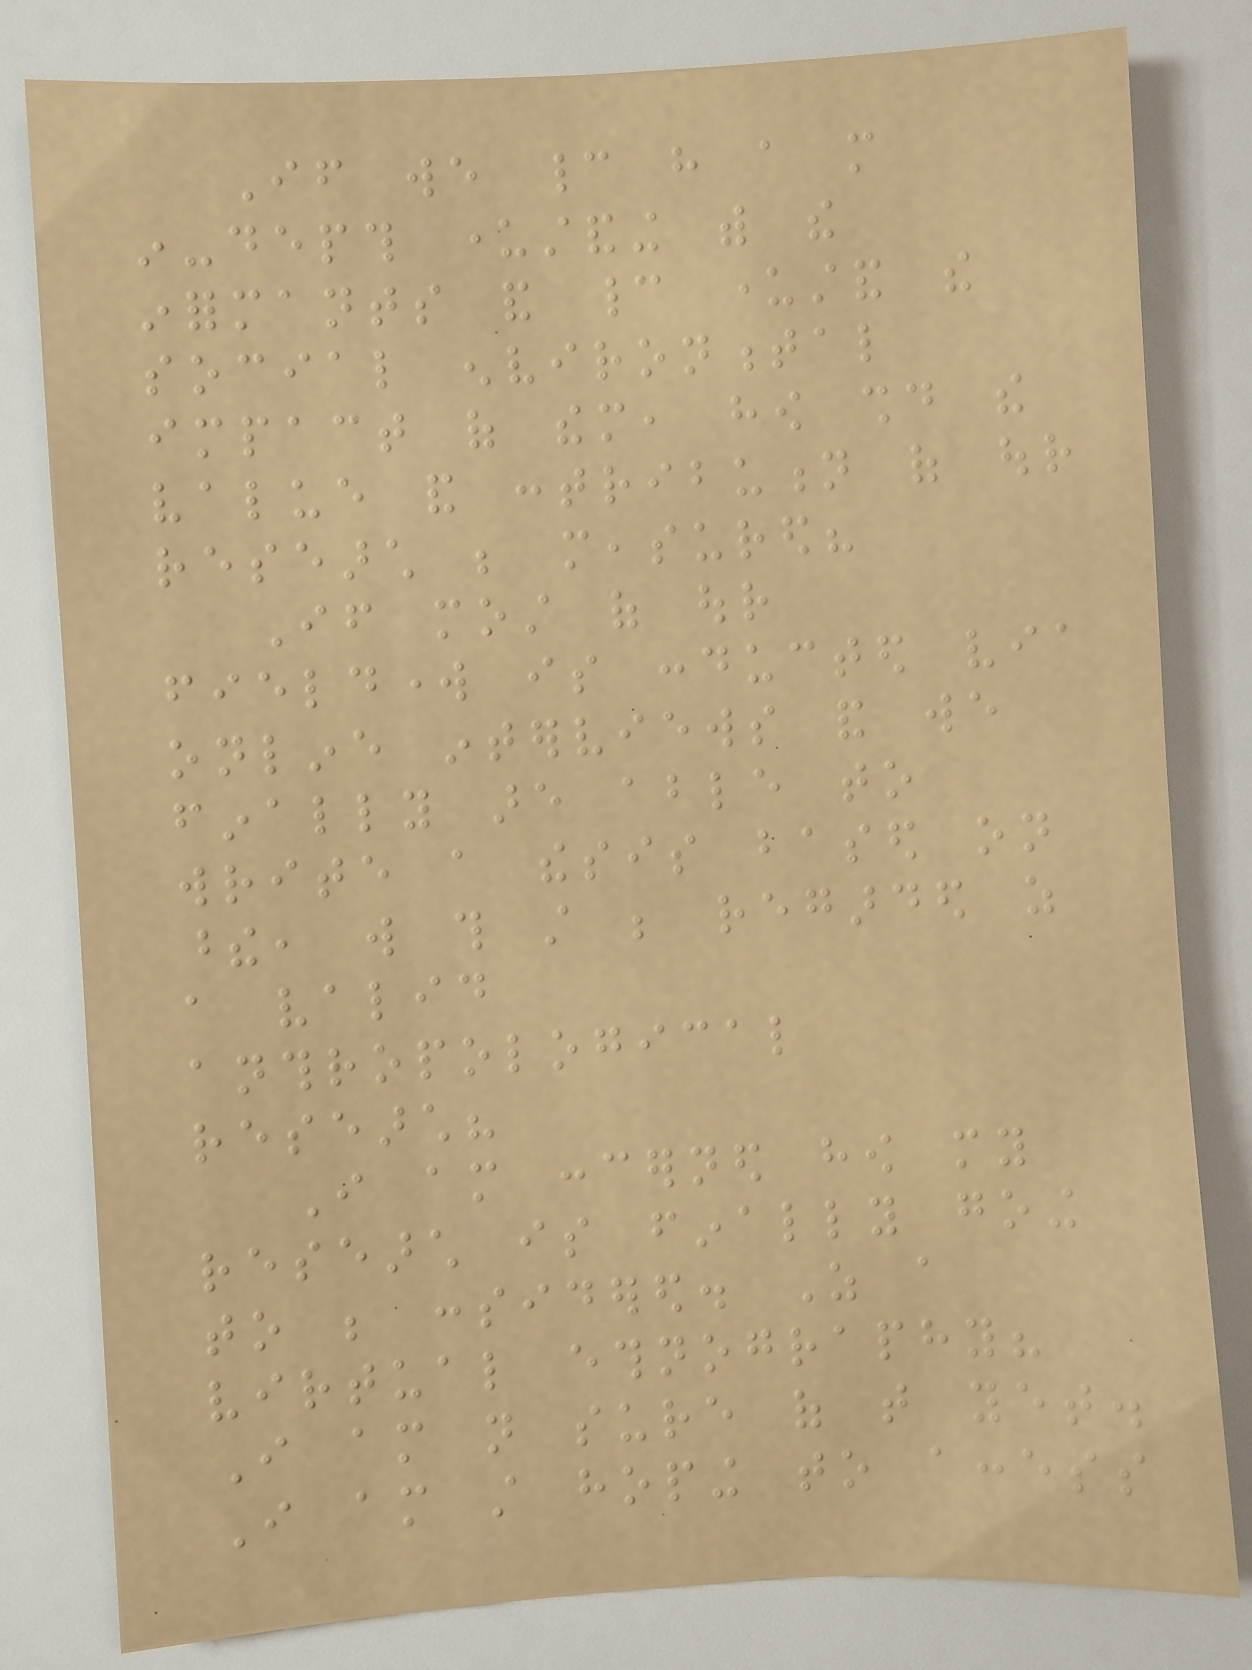If we cannot have a more
in-depth understanding with the
informants and cannot understand the
social environmental
impact of them, how should the
value and contribution of our
research be measured?
If most of our
fieldwork is conducted via
online interviews and we
finally are able to
write a thesis based on
these, will this still be regarded as
a valid
anthropological
research?
I am concerned how my
research is finally going
to be considered. As a
virtual ethnography?
I am not sure of that yet.
I am still hoping to access
